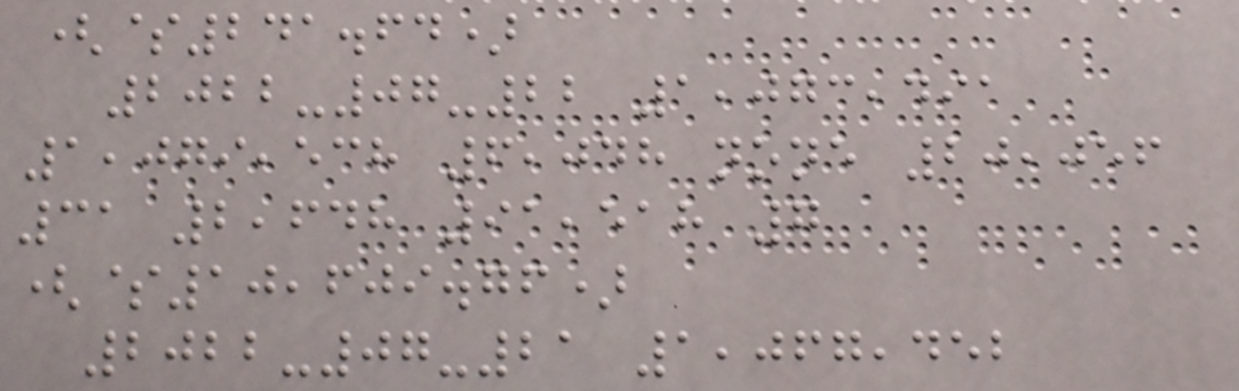($241.64)
2022-07-22 1,073,491
1,079,538 6,048 none 20,056
31 2,648 91,518 7
($10,609.76)
2022-07-21 1,067,452
